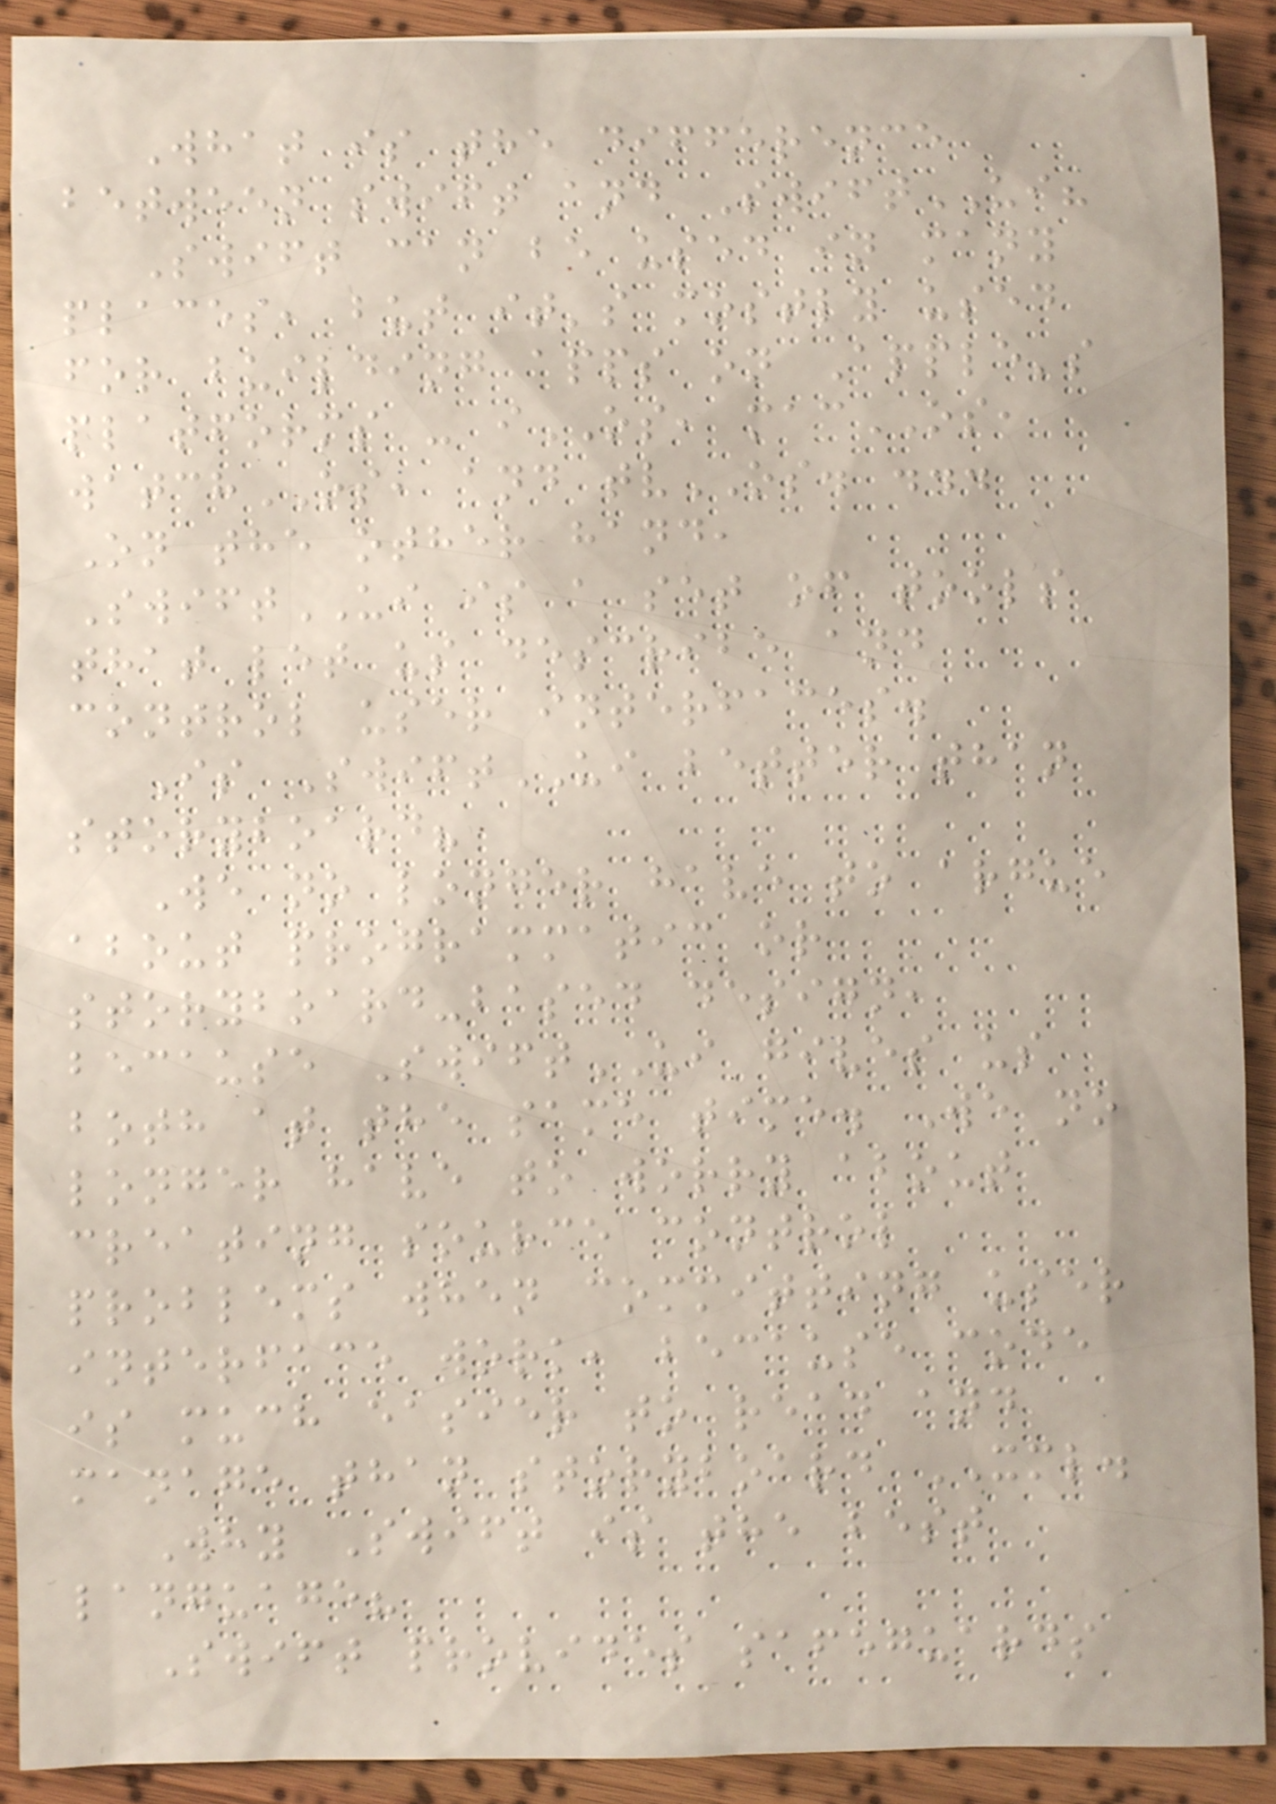What is the difference
between swift and SwiftUI?
Swift can be used in many
places, but it's mostly used
for building apps on Apple's
platforms - iOS, macOS,
watchOS, and tvOS. ...
On the other hand,
SwiftUI is a set of tools
that let us describe and
control user interfaces.
Is SwiftUI better than
storyboard?
We no longer have to argue
about programmatic or
storyboard-based design,
because SwiftUI gives us
both at the same time. We no
longer have to worry about
creating source control
problems when committing user
interface work, because code
is much easier to read and
manage than storyboard XML.
Why Swift is the best
language?
Swift provides safeguards
